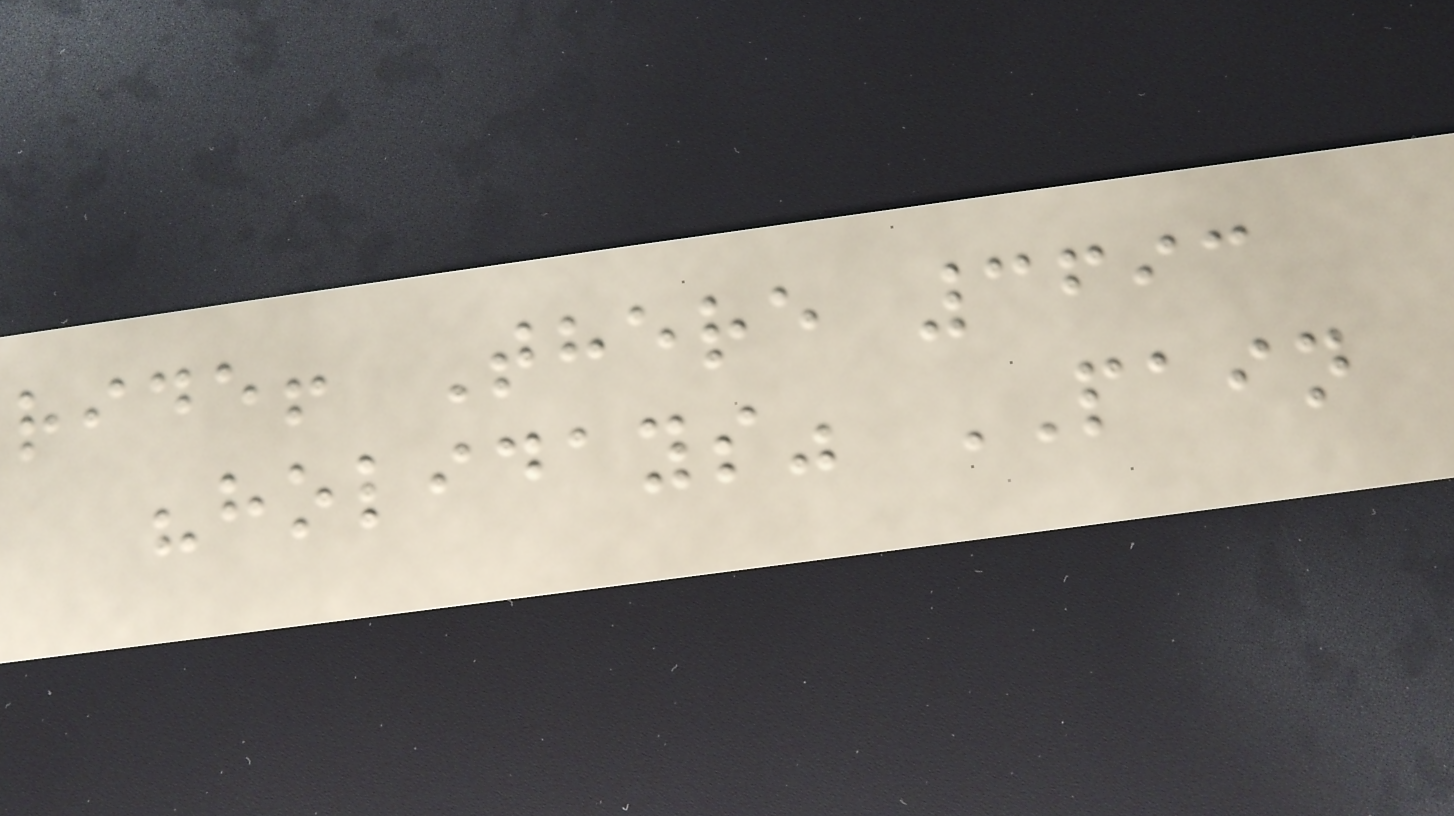ride! There 3693
"holidays" PAIN
